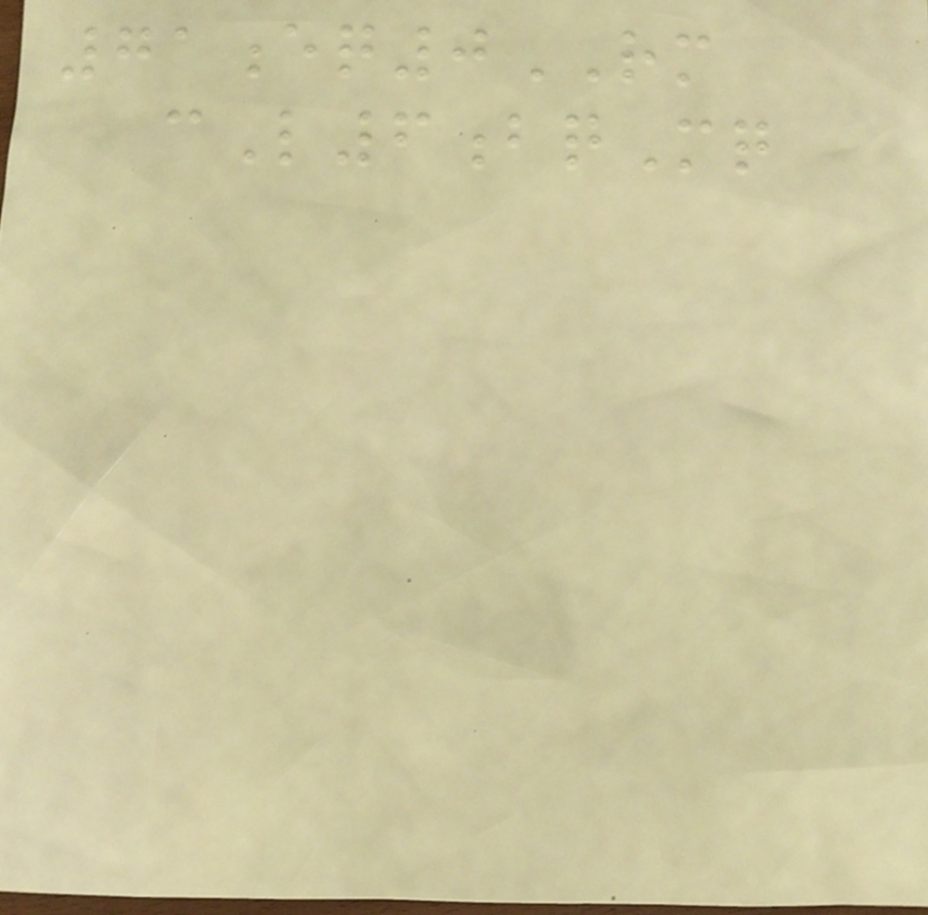71eq0RM
cL6bqMq
